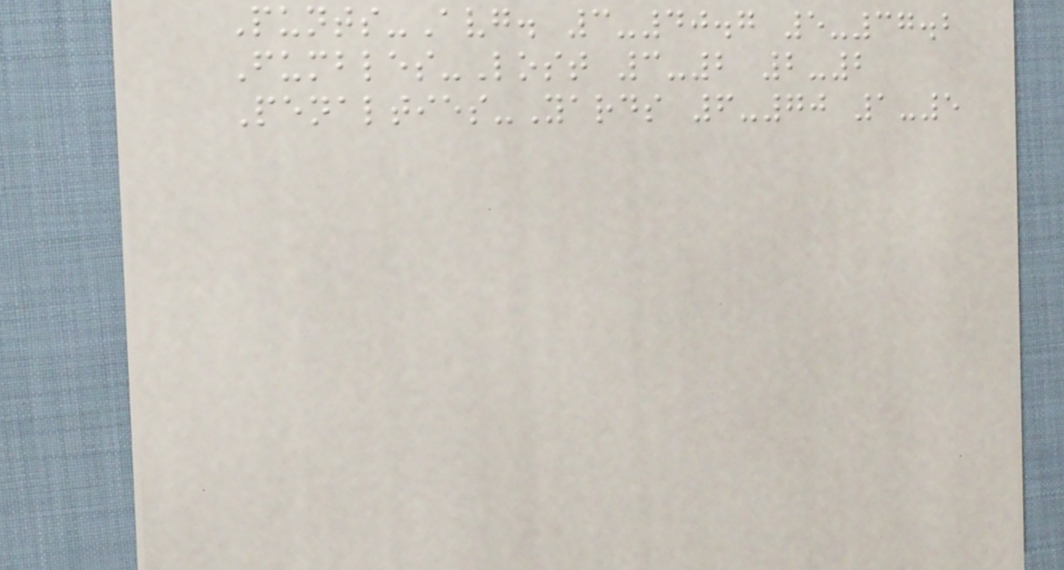Punts-Avg. 3-40.7 5-37.2
Fumbles-Lost 3-2 2-2
Penalties-Yards 6-70 1-5
